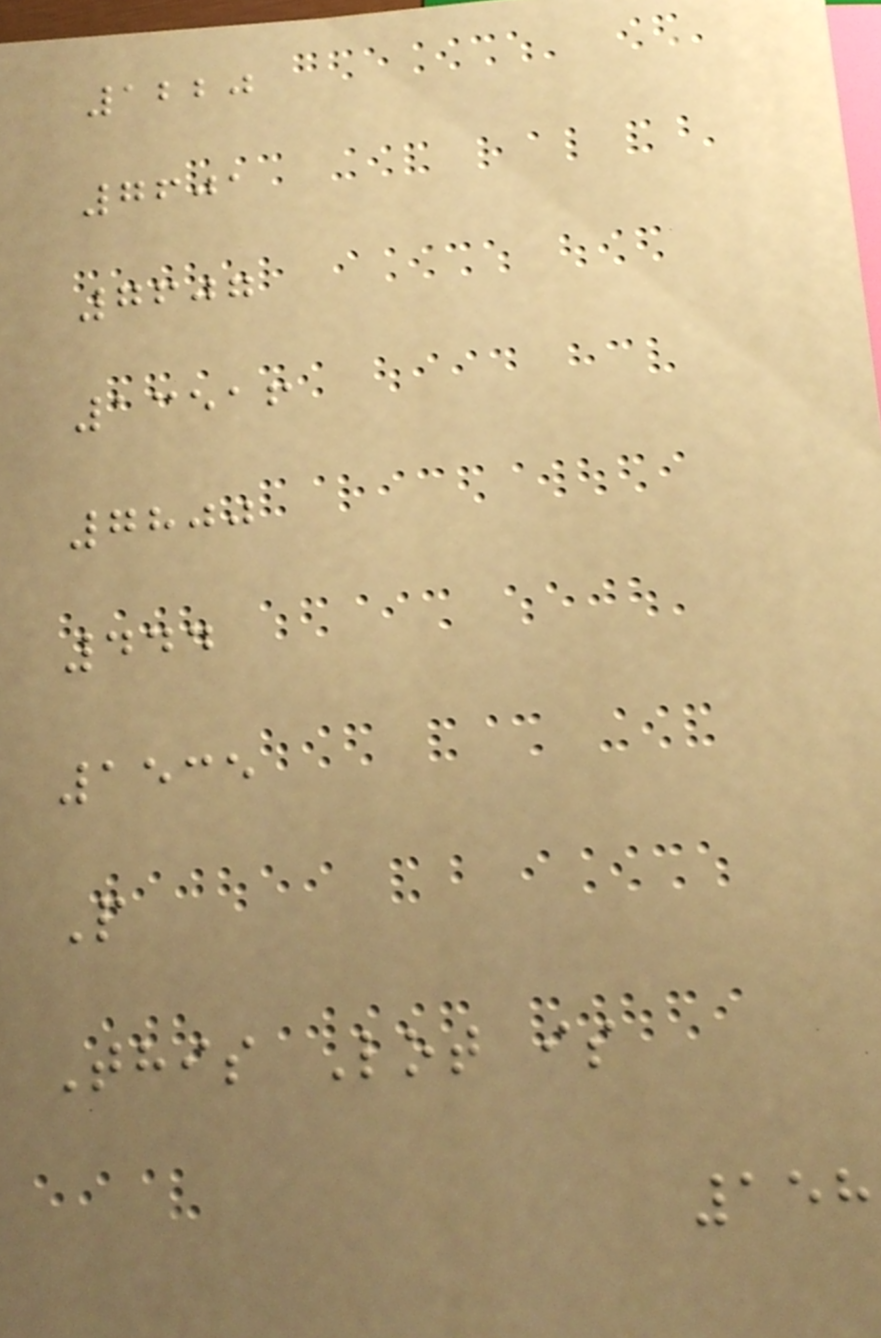1220
7601
7607
13516
7800
444
1535
P
This Lot is
158
